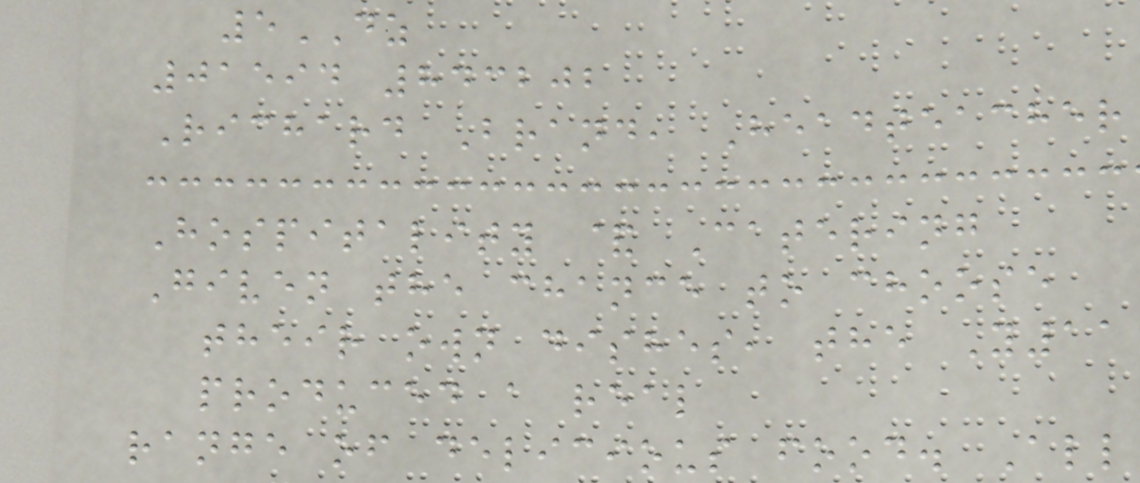5DZ
01594 843202
Richard Brand, Headteacher
Hospitality & Catering
Given the chance to choose
their own dishes, the Y11
produced a real
range of delicious food. All
